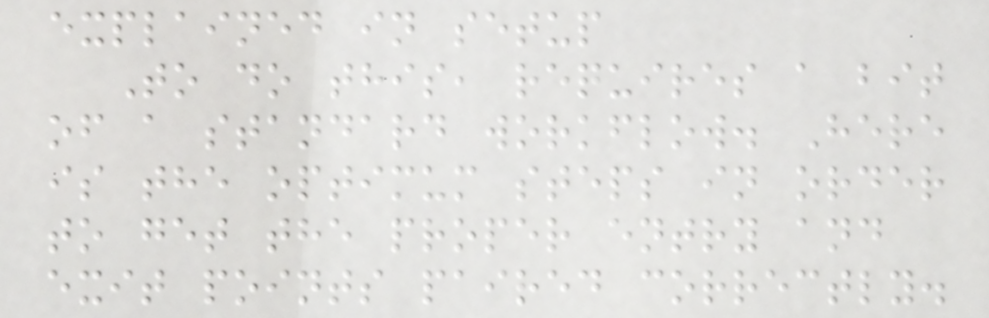explained in setup
To do this, requires a bit
of a standard workflow. Here
is the optimum steps in order
to get the proper entry and
exit points paired correctly.
